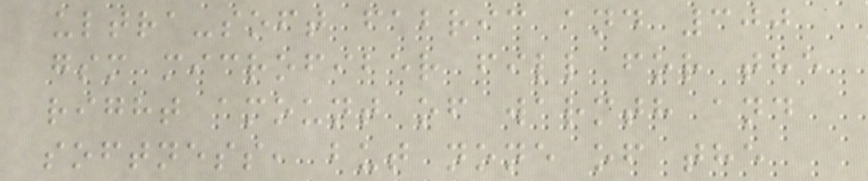ultra-soft fabric and 300
gsm microfiber fill for the
right amount of warmth and
softness, but none of the
